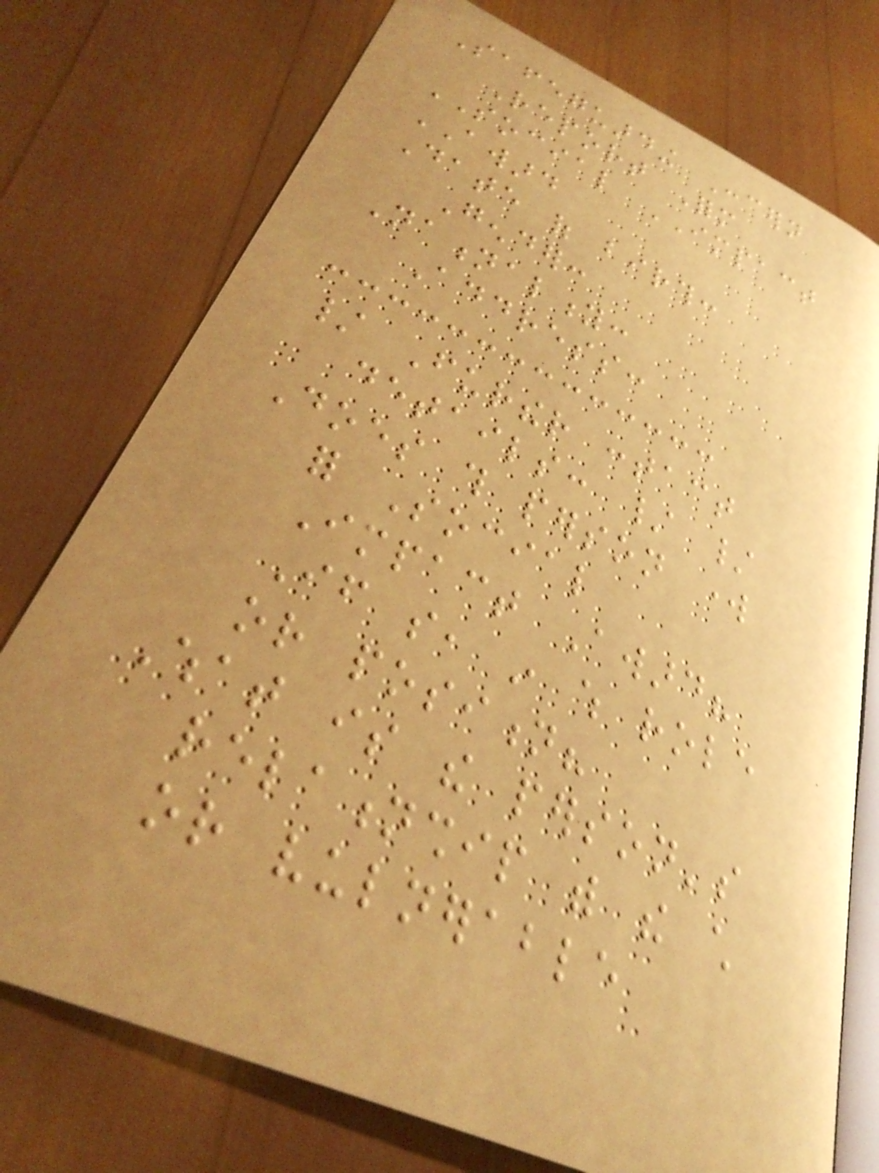Safeguarding Concern
Report Form
SOCIAL IMPACT
AWARD
Date of birth:
Gender:
Nationality:
Address:
/ Further contact
details: / /
Does this person work
for Social
Impact Award?
If so, in which role
or position?
What is the person's
relationship with the child
or vulnerable
